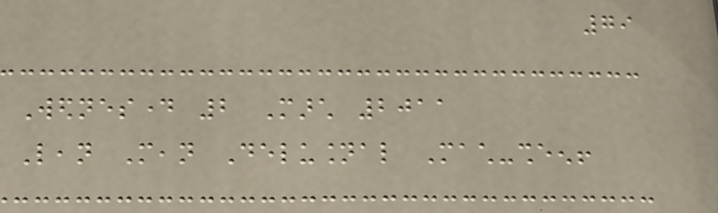79
Wednesday 2 March 2011
Lean Mean Delusional Mach-sheen!
